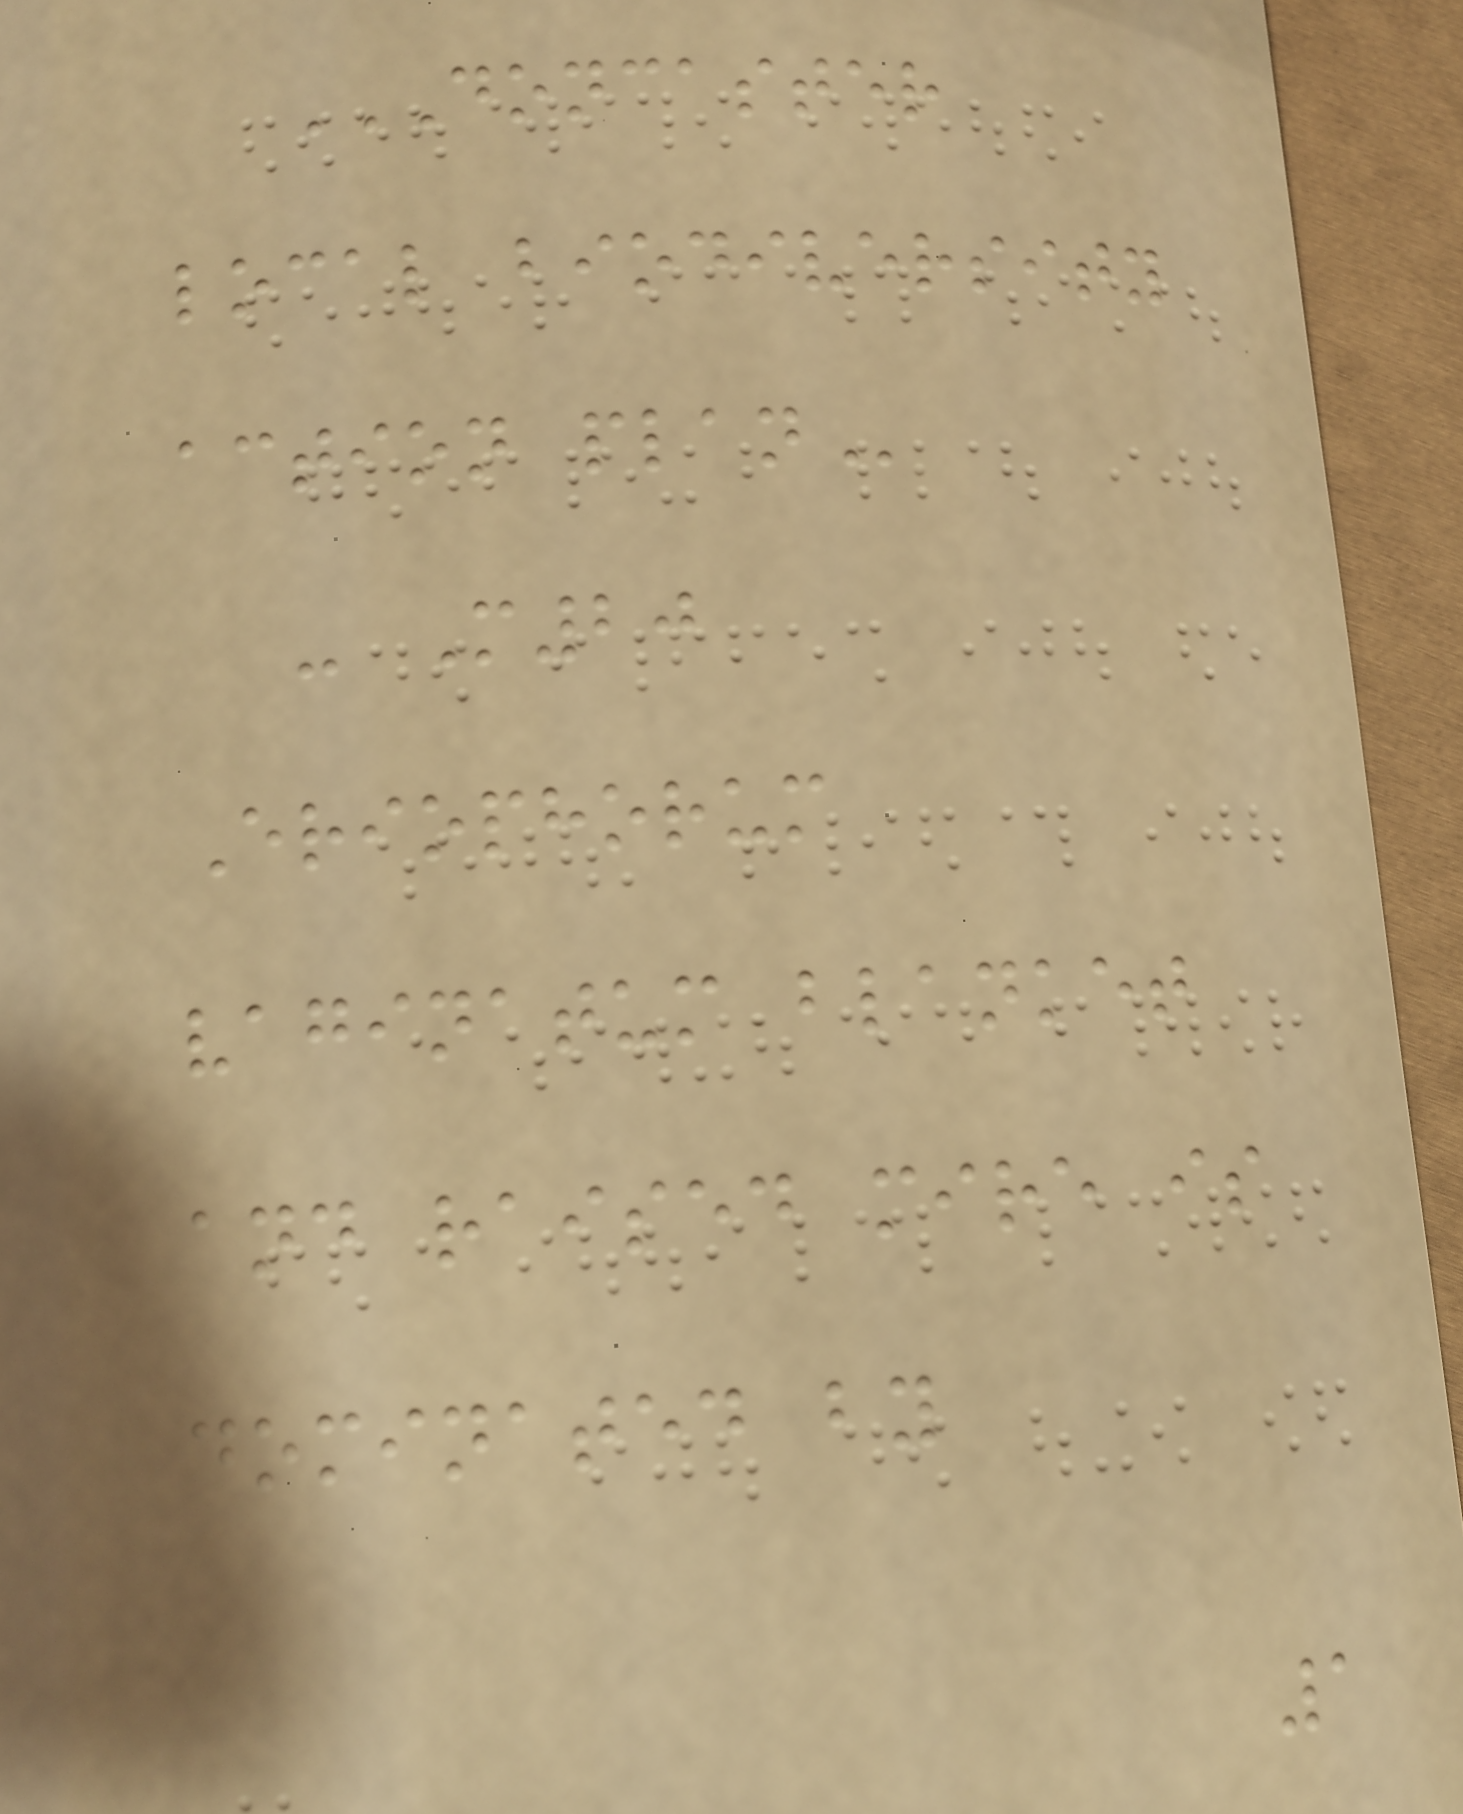DONCASTER
LOCAL BIODIVERSITY
ACTION PLAN
- M20
Eriophorum
vaginatum blanket
and raised mire is
dominated by
1
